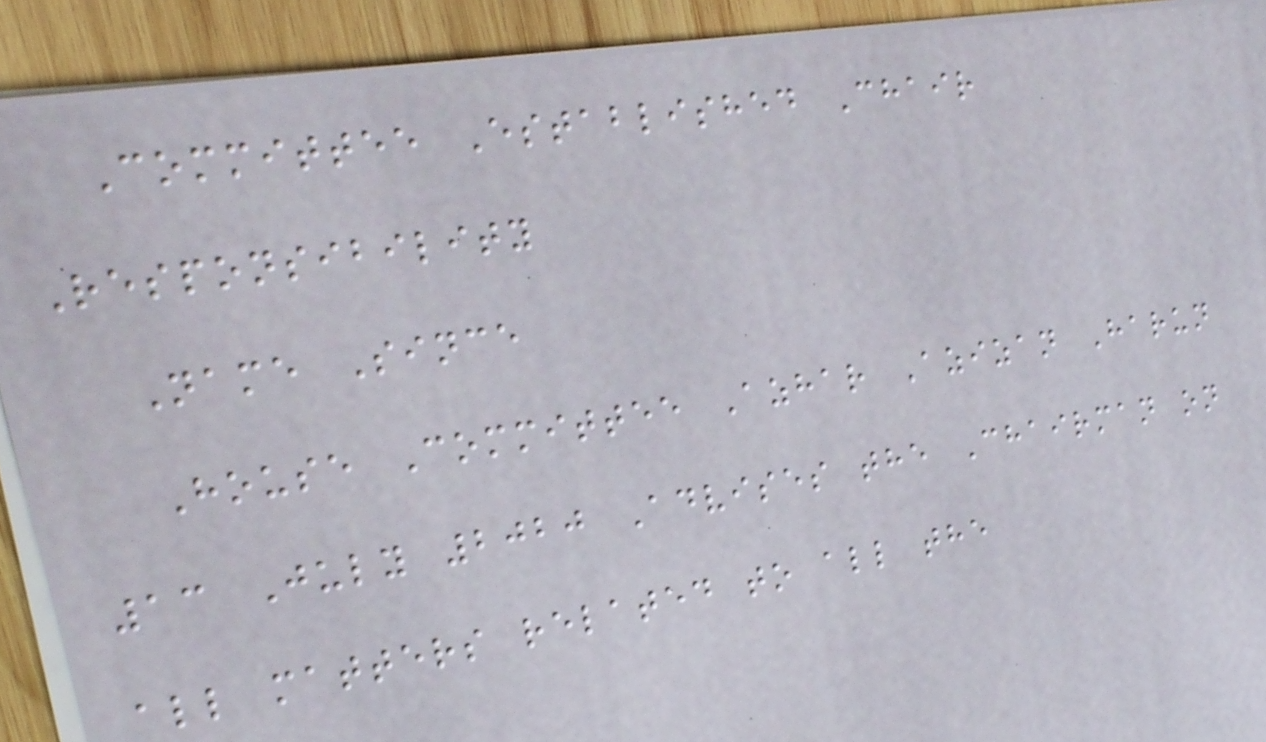Committee Established Chair
Responsibility
Name Since
House Committee Azhar Azizan Harun
13 July 2020 Advises the Chairman on
all matters related to all the
